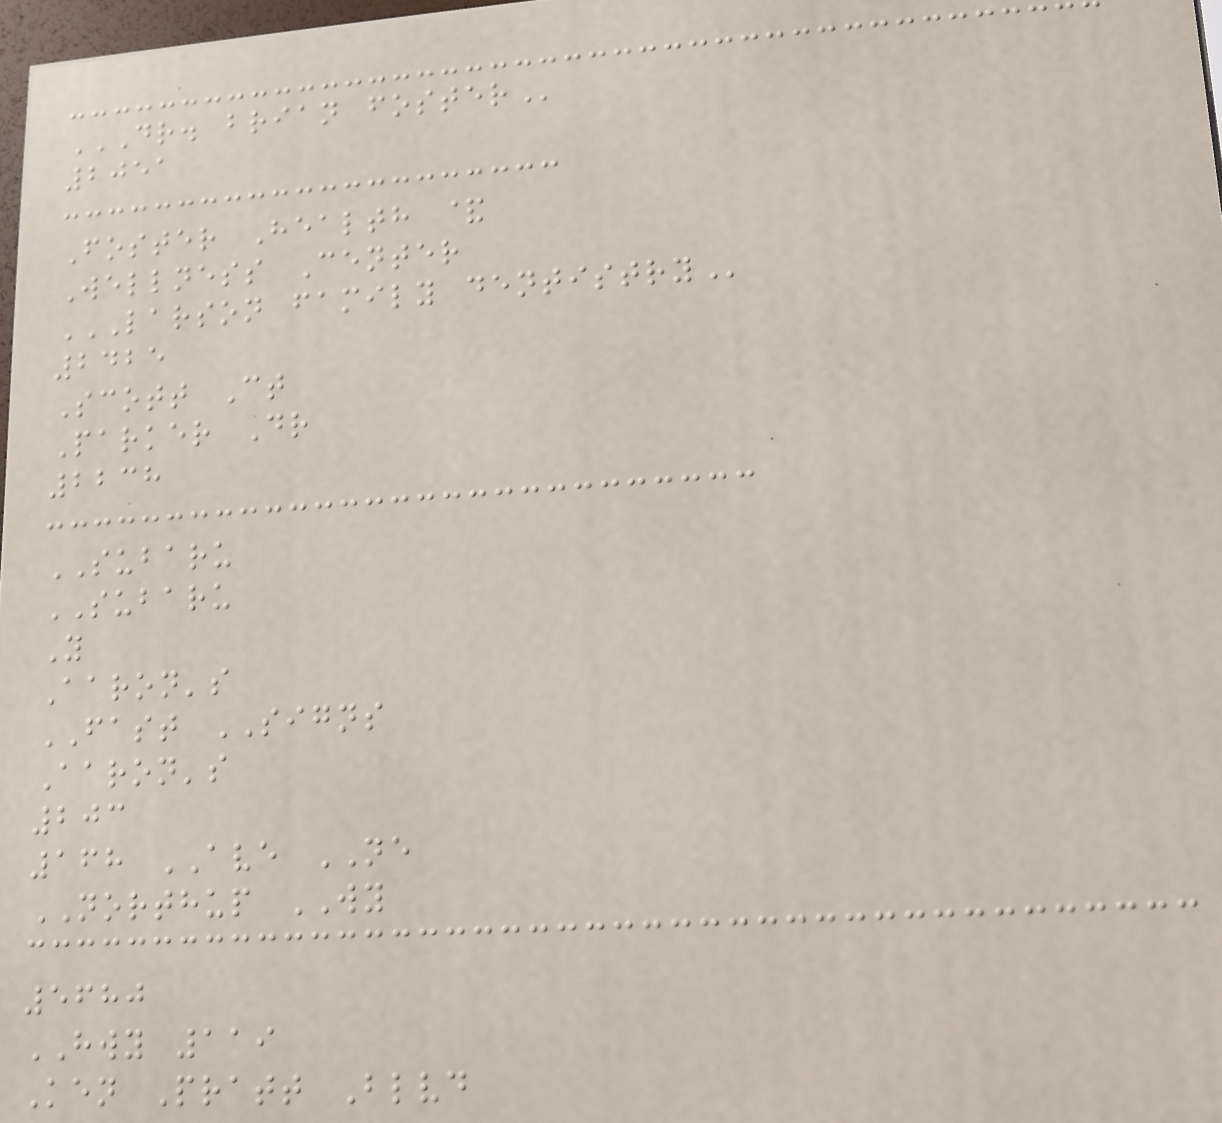DR. BRIAN FOSTER
2051
Foster Health &
Wellness Center
LARSON FAMILY DENTISTRY
2425
Scott Ct
Parker Dr
2238
SUBARU
SUBARU
Y
Aaron's
FAST SIGNS
Aaron's
203
168 AVE NE
NORTHUP WY
5680
HWY 119
Ken Pratt Blvd
